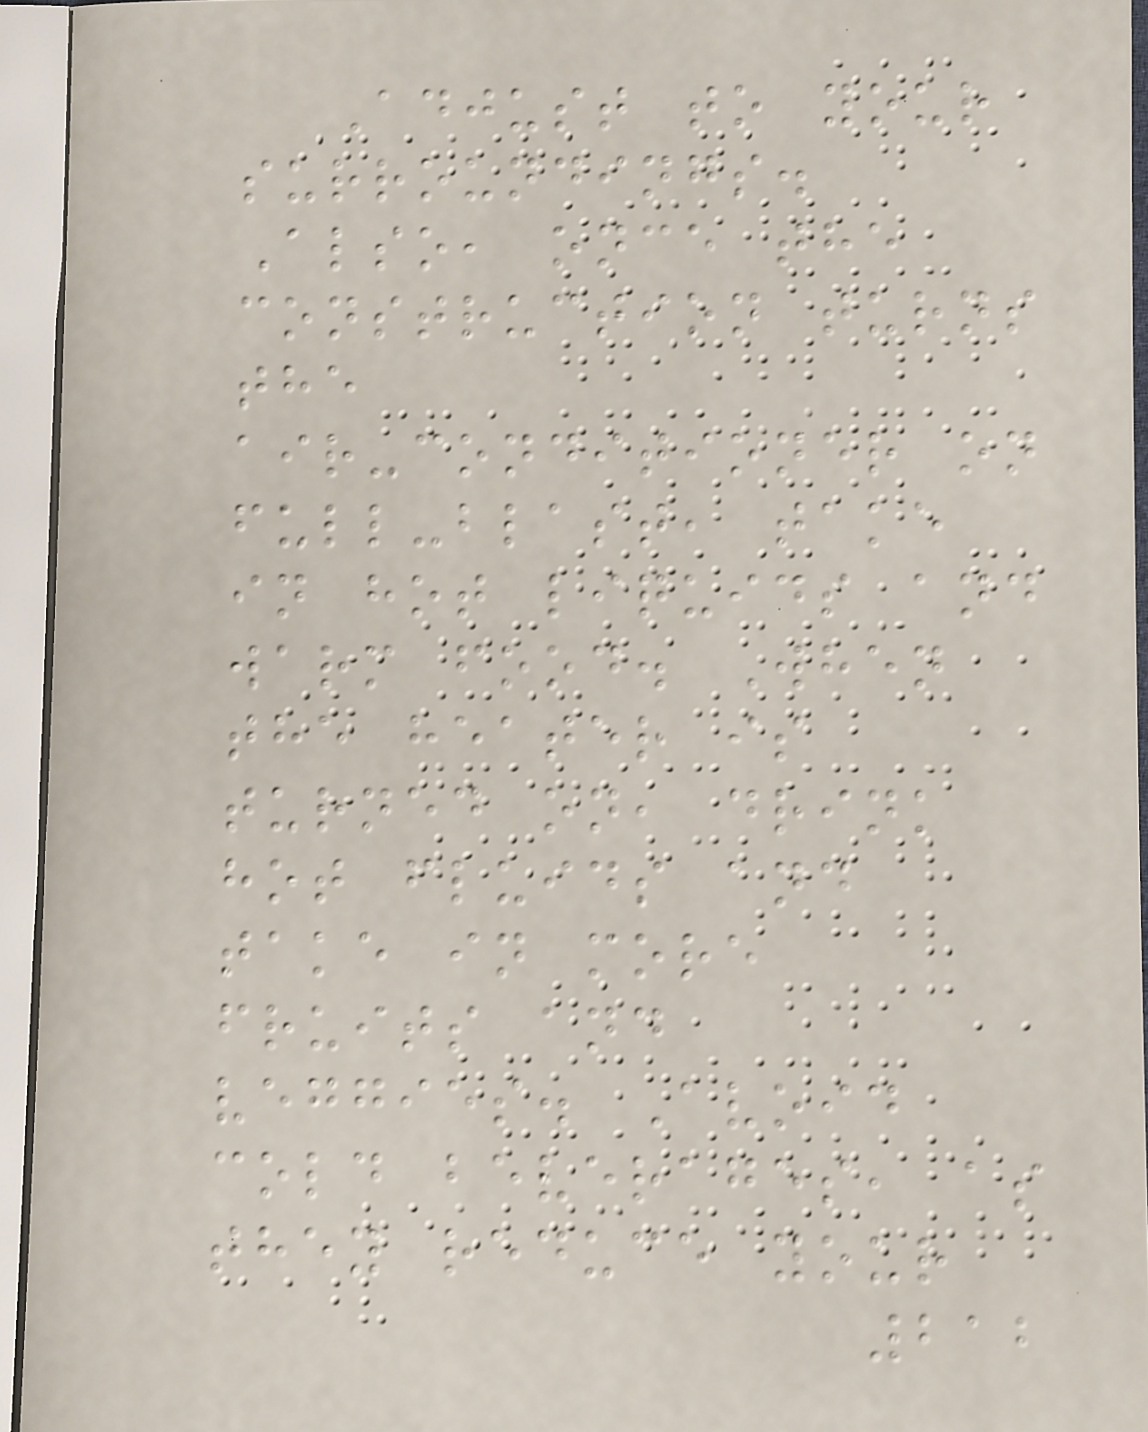Adjust to your
surroundings.
Also, once the
construction turns
the
air-conditioner on
full-blast, take
in hot liquids and
warm food. When
the heater is
turned on, drink
hot fluids and
take in more
fruits and
veggies. Avoid
cold beverages, as
they reduce your
212
